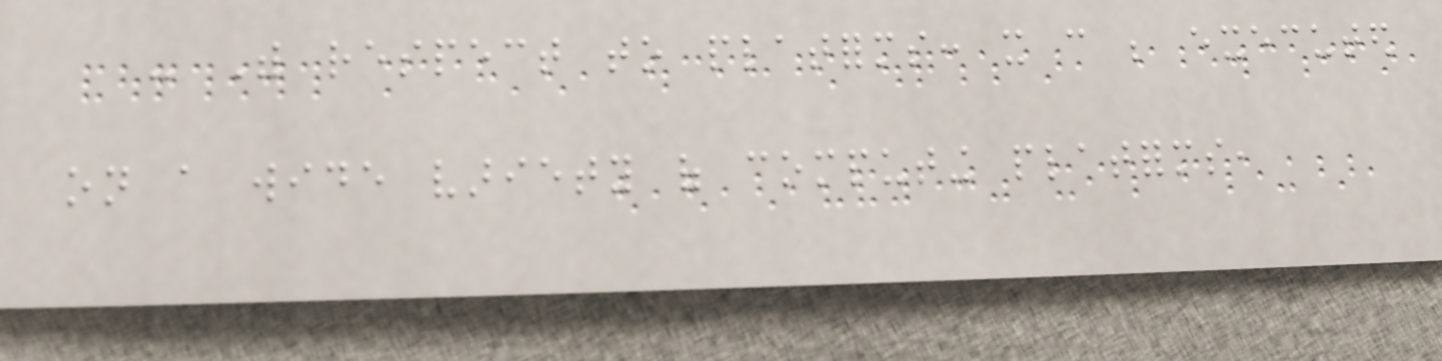- With respect to platforms: it can be executed
on a wide variety of computing platforms,
